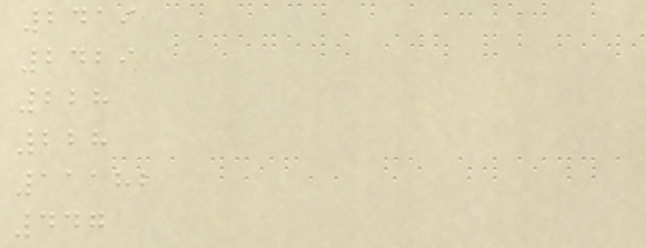2419
2429
228
228
11182
447
